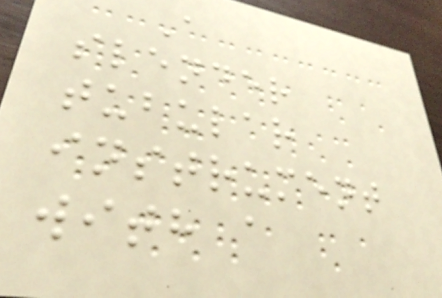A
slender
tubular
instrument
with a
